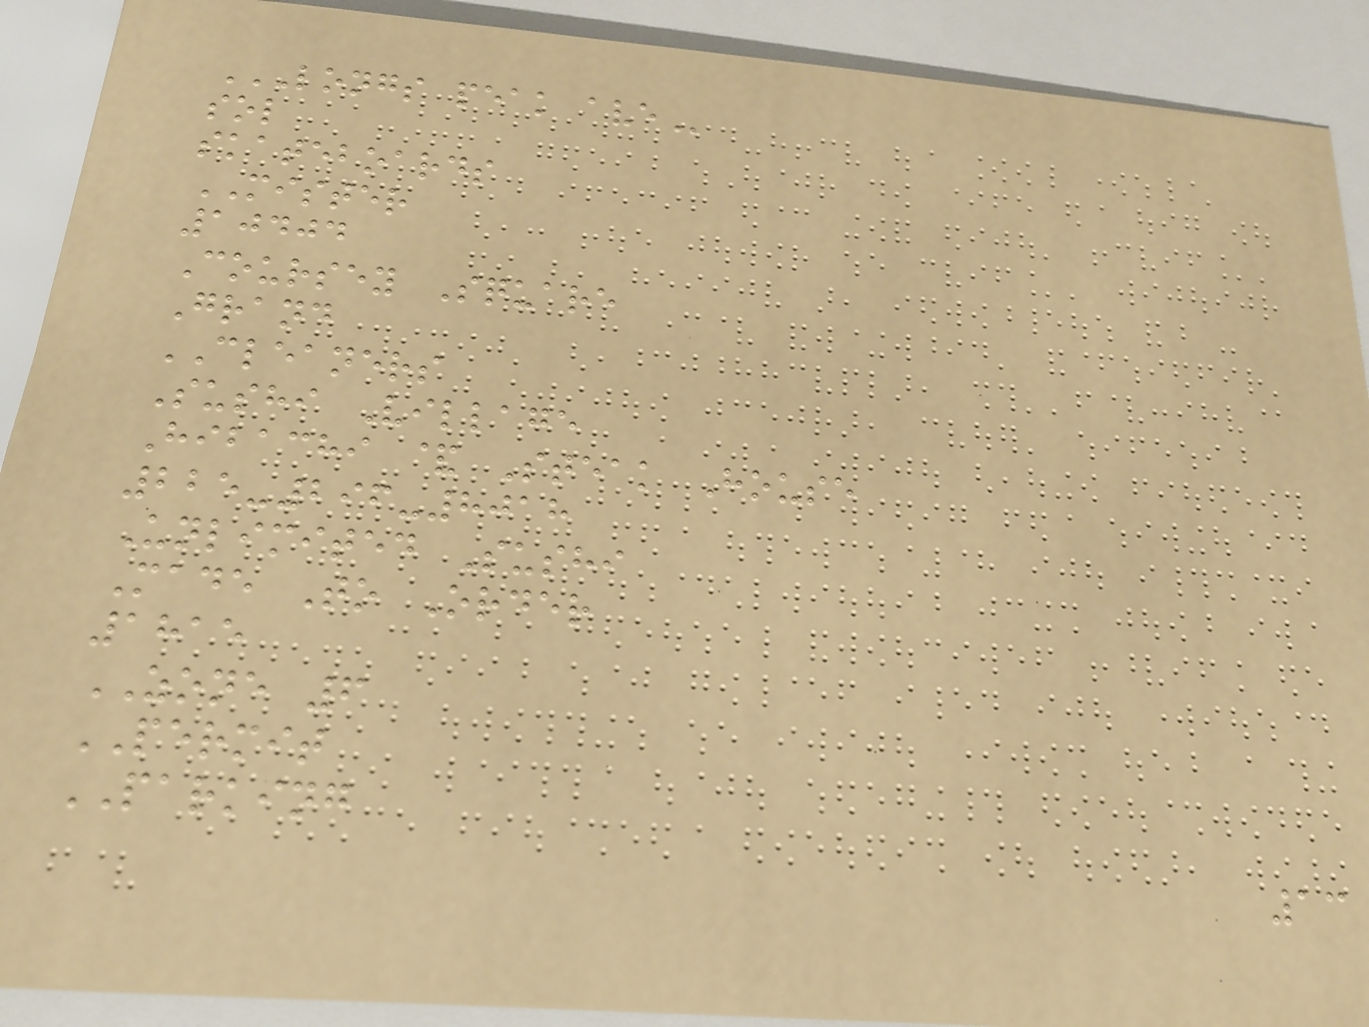LONGS PEAK AVE
sol
skateboards
MISTER
10404
Coursey Square
Grand
CLEANERS
Sushi Village
Hibachi & Steak House
225-296-8018
Unlimited Sushi
Made To Order
1815
ZONE 6
PERMIT
PARKING
13
